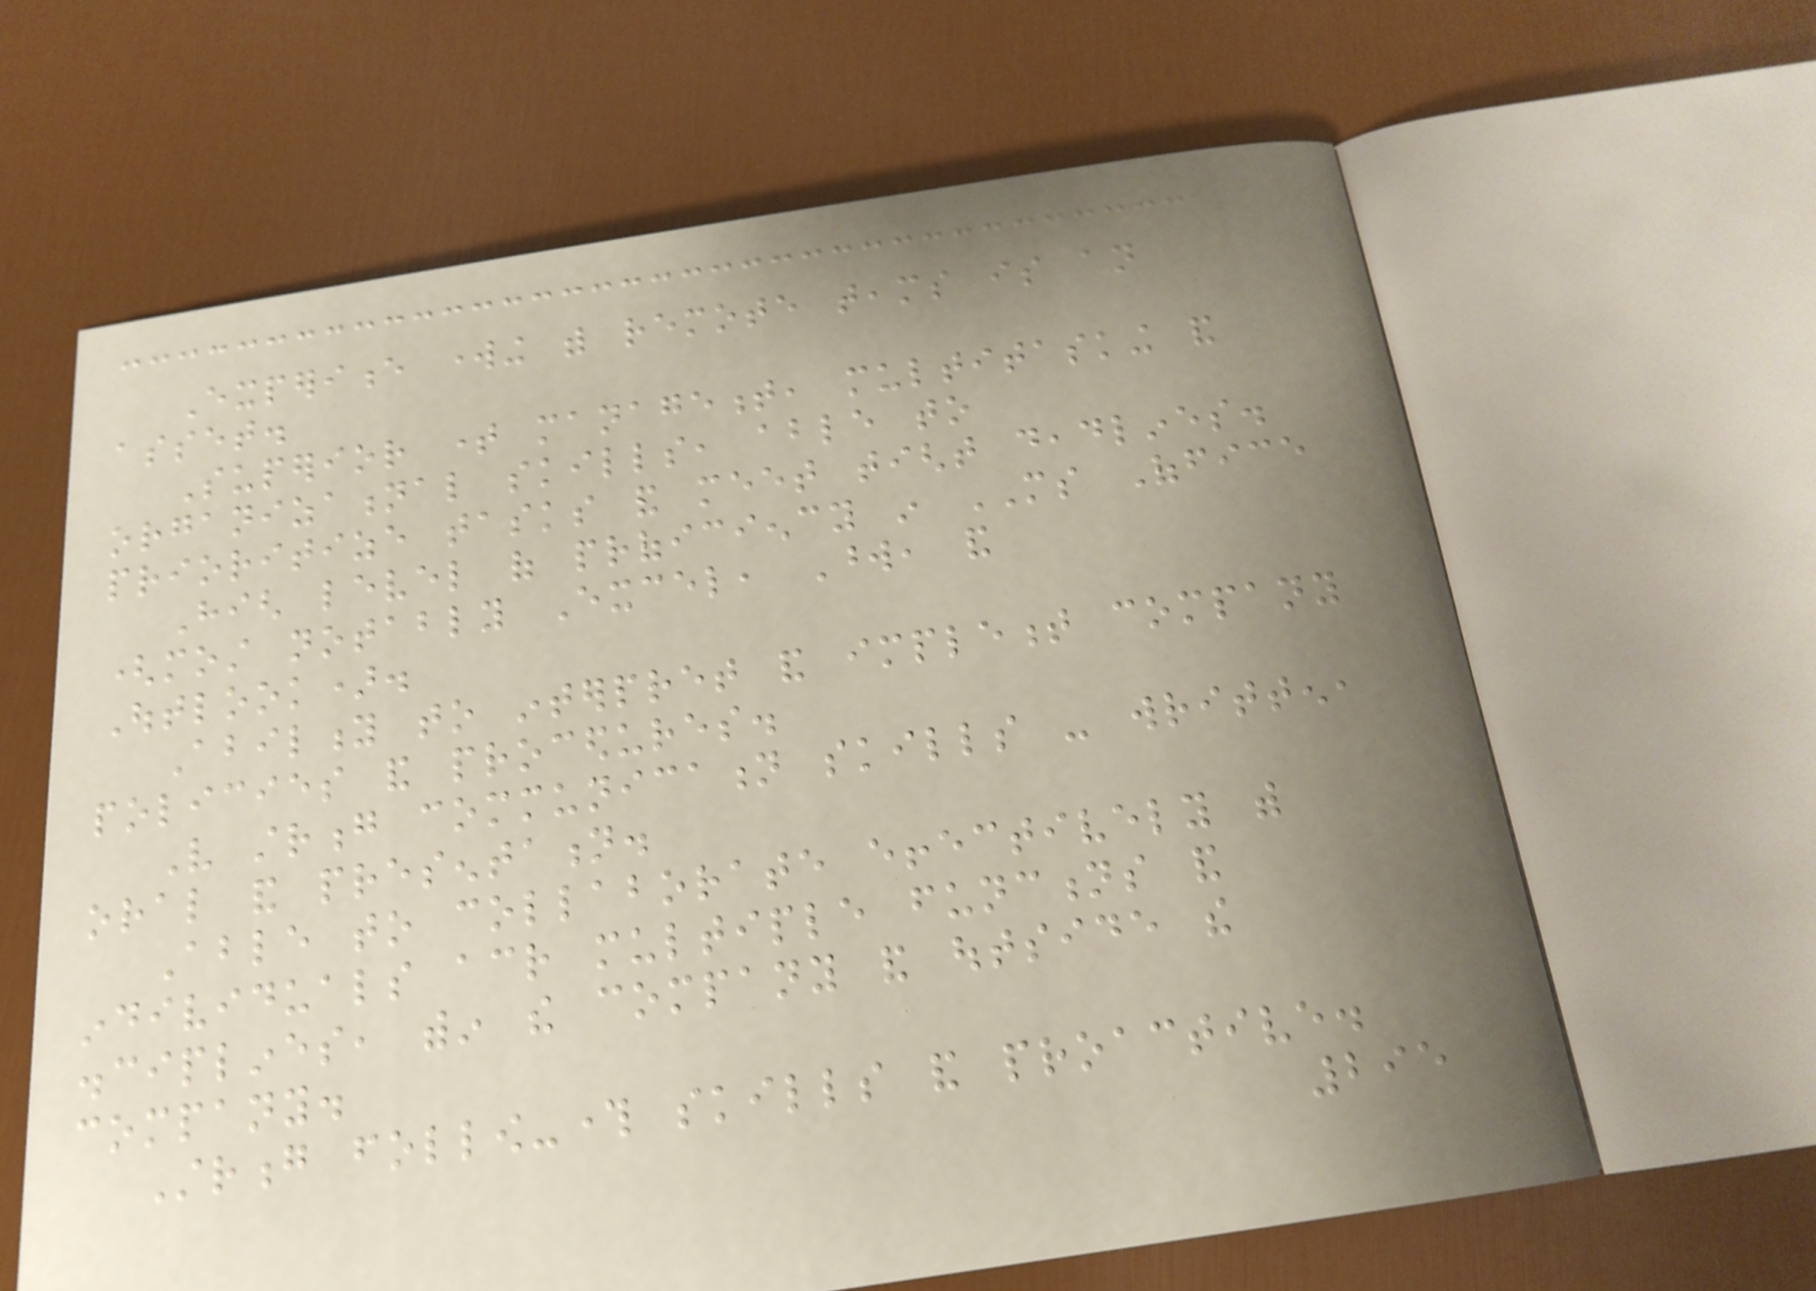Experience working with remote teams is an
asset.
Superior time management, multitasking and
organizational skills, able to
prioritize tasks and meet tight deadlines.
High level of proficiency in MS Office
(most notably Excel, Word, and
Outlook).
Ability to interpret and implement company
policies and procedures.
Very strong communication skills - written,
oral and presentation.
Able to collaborate effectively with
individuals across multiple functions and
disciplines, within the company and outside the
company.
Strong follow-through skills and proactive.
295
